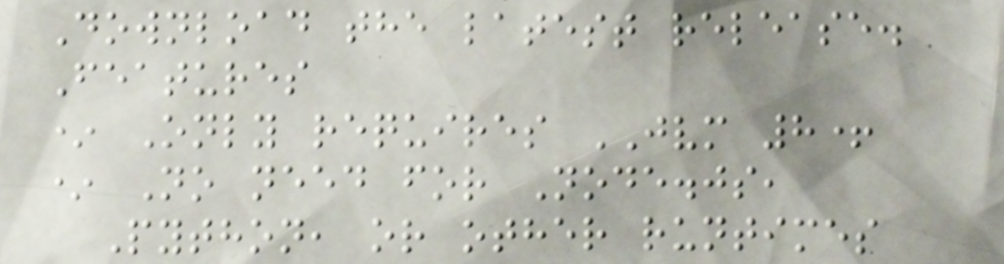Download the latest release.
Features
* Only requires JVM 8+
* No need for Node.js,
Python, or other runtimes
